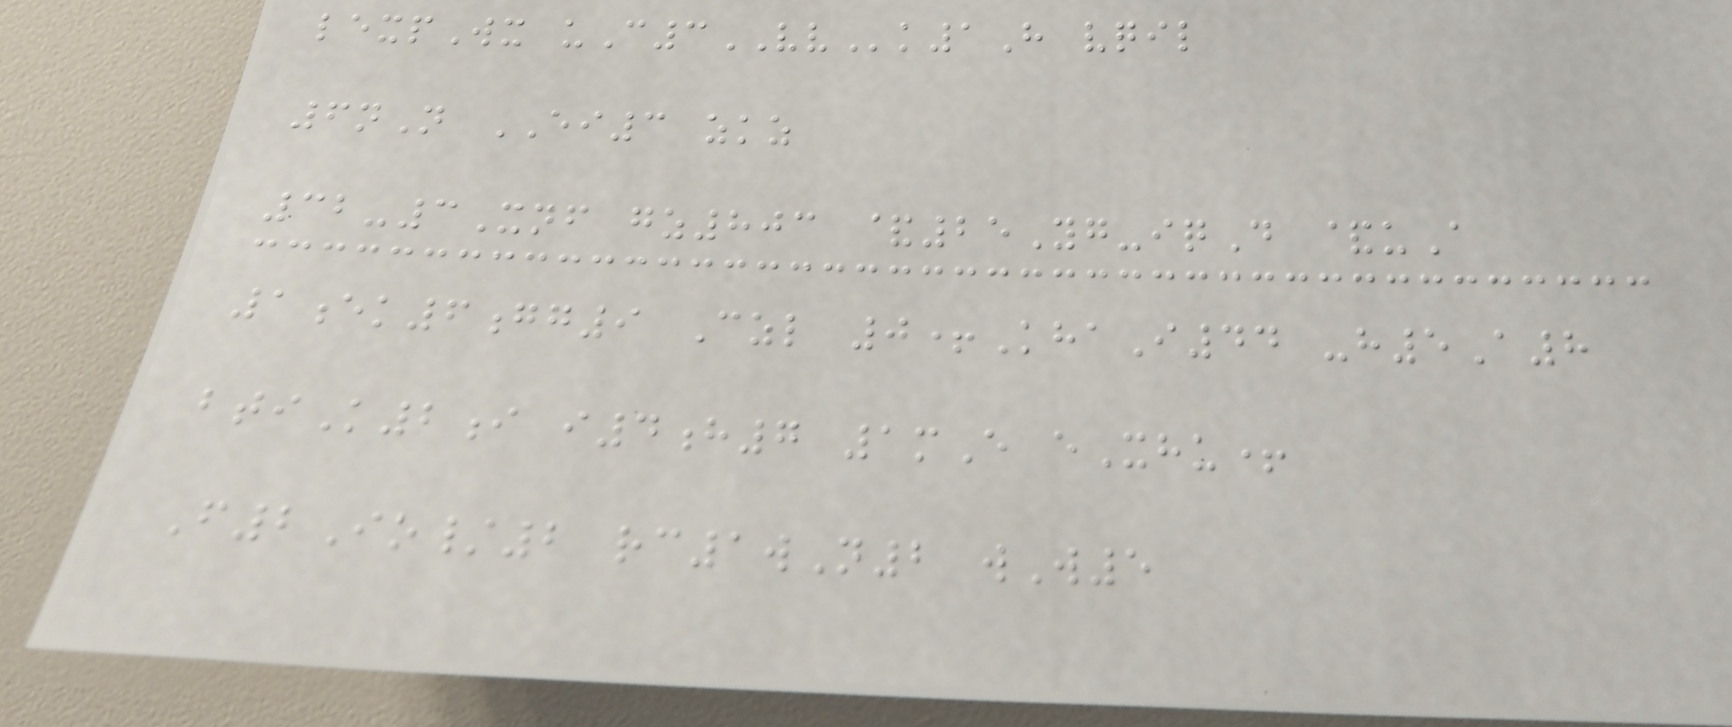lexpWx uC3VVk1H vqil
6nN EI3 zkz
32-3Xnf gz803 &25Yg-iqD &uA
1ek6gg9 Czl 0+KhaI44 -h5A8
btiK2i i4h7 1mE eXhu+
F2Io/2 rc1wN2 wW5
